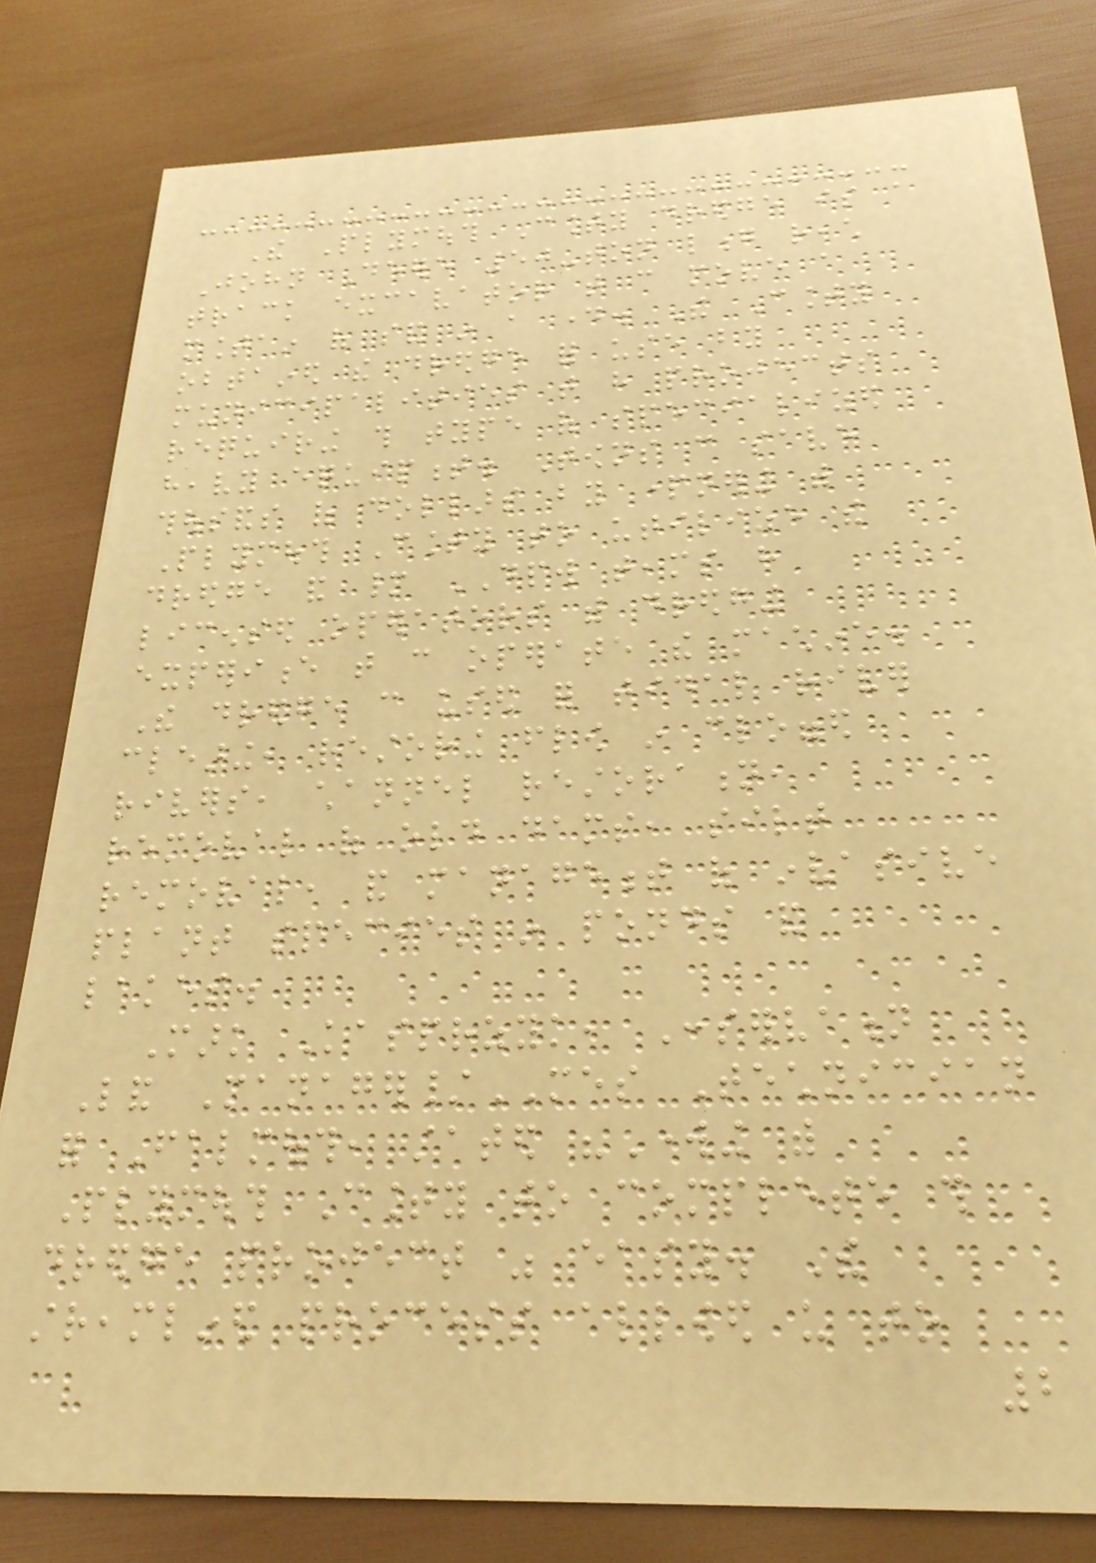The Plymouth County dredge is a
John Deere 50-ton long reach
track excavator that can move a
mountain of sand in a day. The County
obtained the dredge for use by
municipalities that have projects
requiring this type of specialized
heavy equipment. Towns can save
thousands of dollars by partnering with
Plymouth County to utilize the
dredge and many DPW teams have
licensed operators with dredging
experience that can operate the machine.
The dredge can used for tidal river
clearing, restoring flow in clogged
rivers, channel restoration,
removal of old dams, silt
removal, and management of invasive
plant species in ponds and
lakes.
Mark Kasprzyk, Conservation
Land Manager/MES Technician
for Falmouth, stated "Working with
Plymouth County to complete this
dredge project was easy. The
streamlined process allowed us to
2
